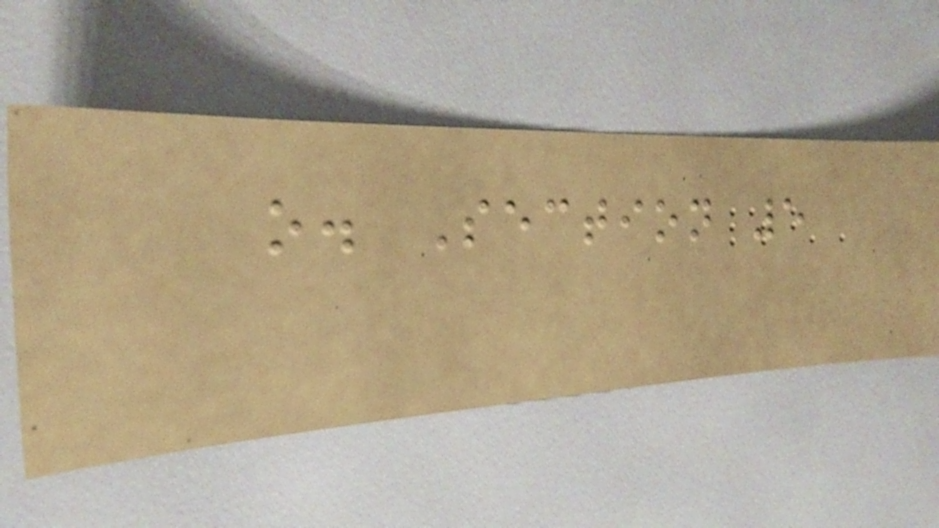o. Section 5
